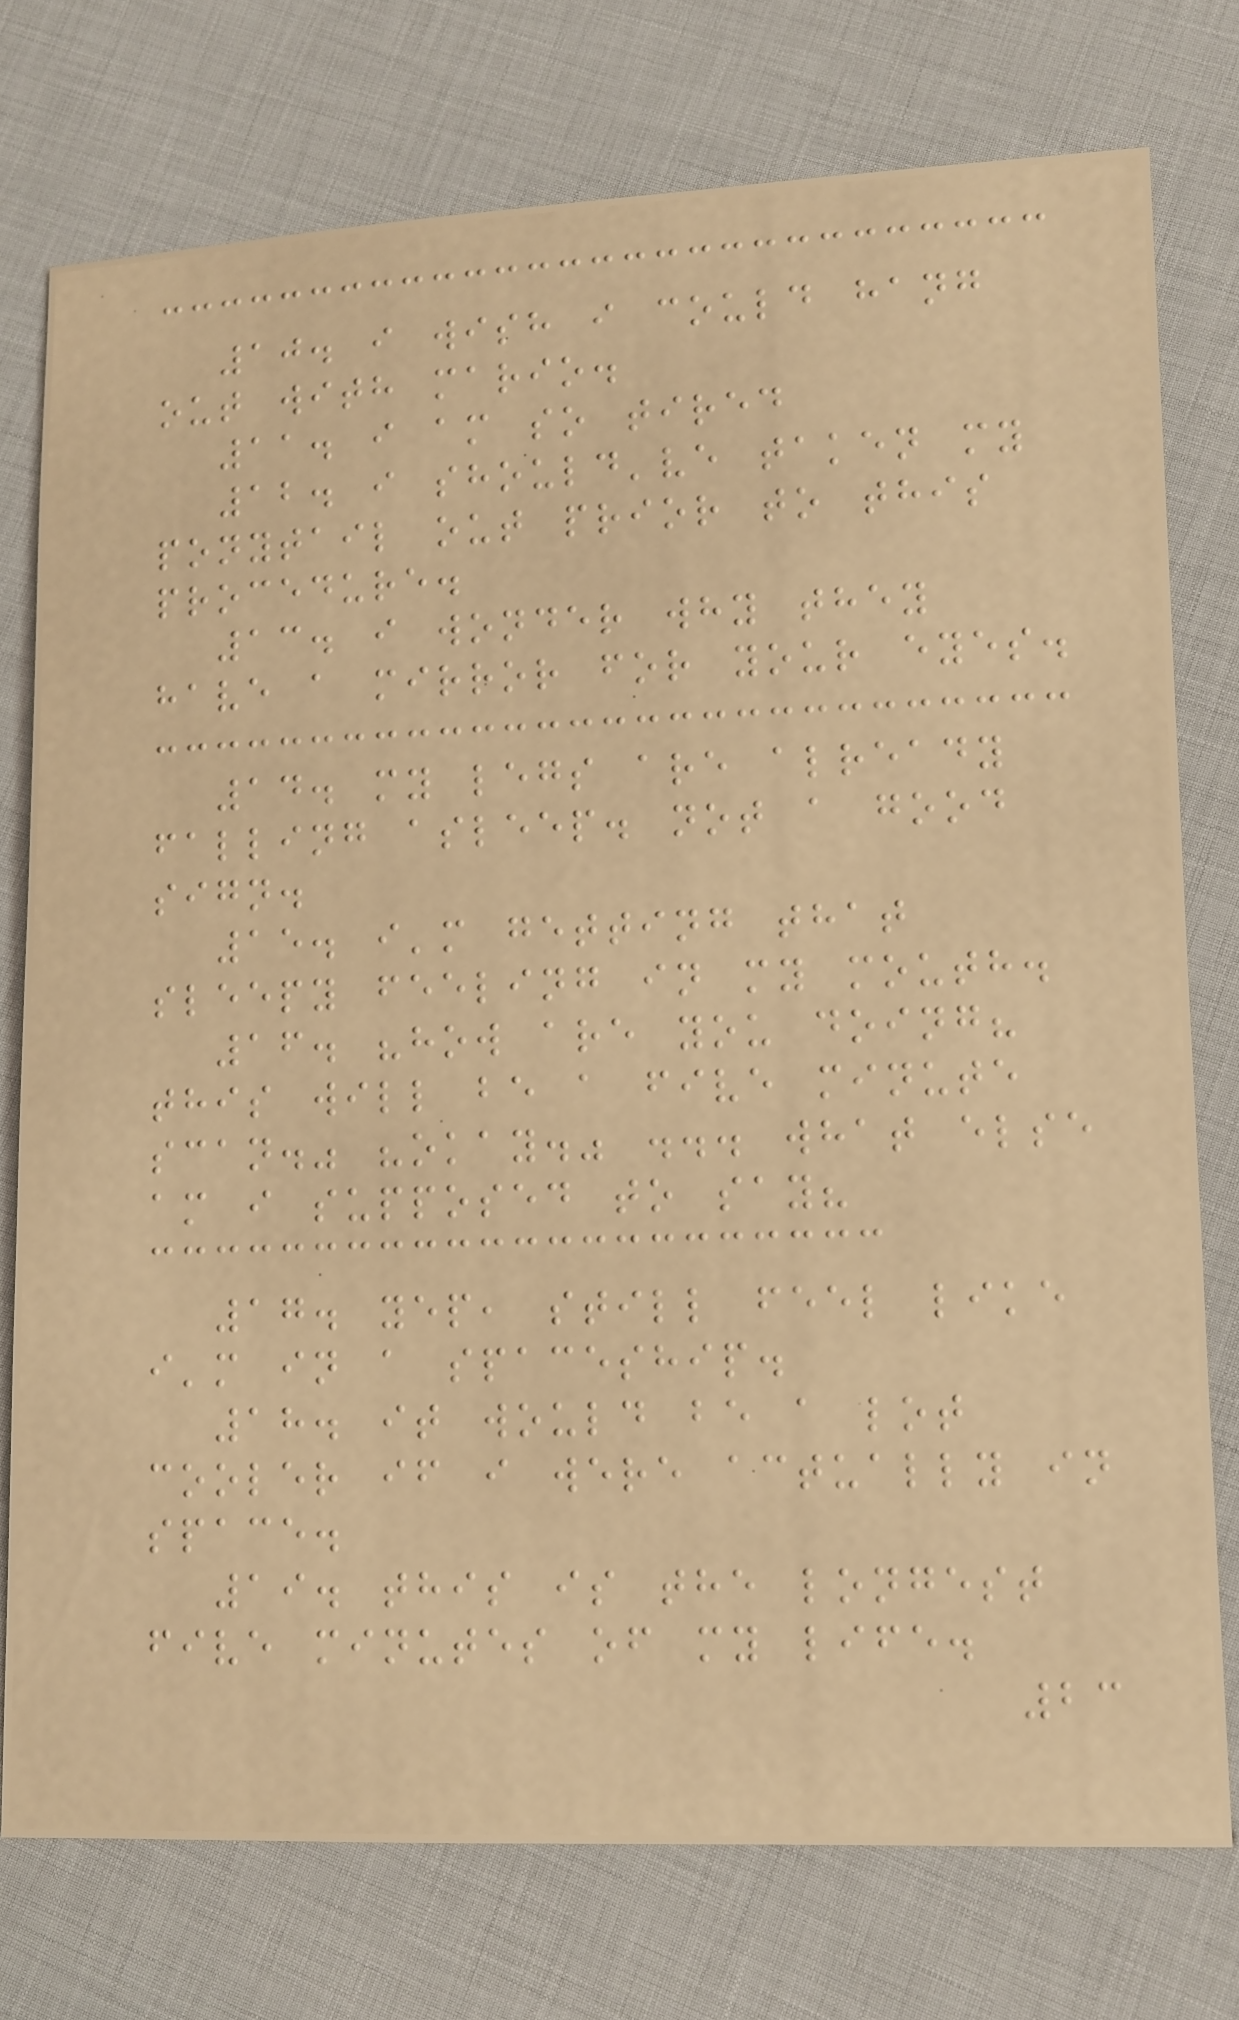10. i wish i could hang
out with mario.
11. i am so tired
12. i should've taken my
ponytail out prior to this
procedure.
13. i wonder why they
have a mirror for your eyes.
14. my legs are already
falling asleep. not a good
sign.
15. i'm getting that
sleepy feeling in my mouth.
16. "how are you doing?
this will be a five minute
scan." "okay." ... what else
am i supposed to say?
17. yep, still feel like
i'm in a spaceship.
18. it would be a lot
cooler if i were actually in
space.
19. this is the longest
five minutes of my life.
23
